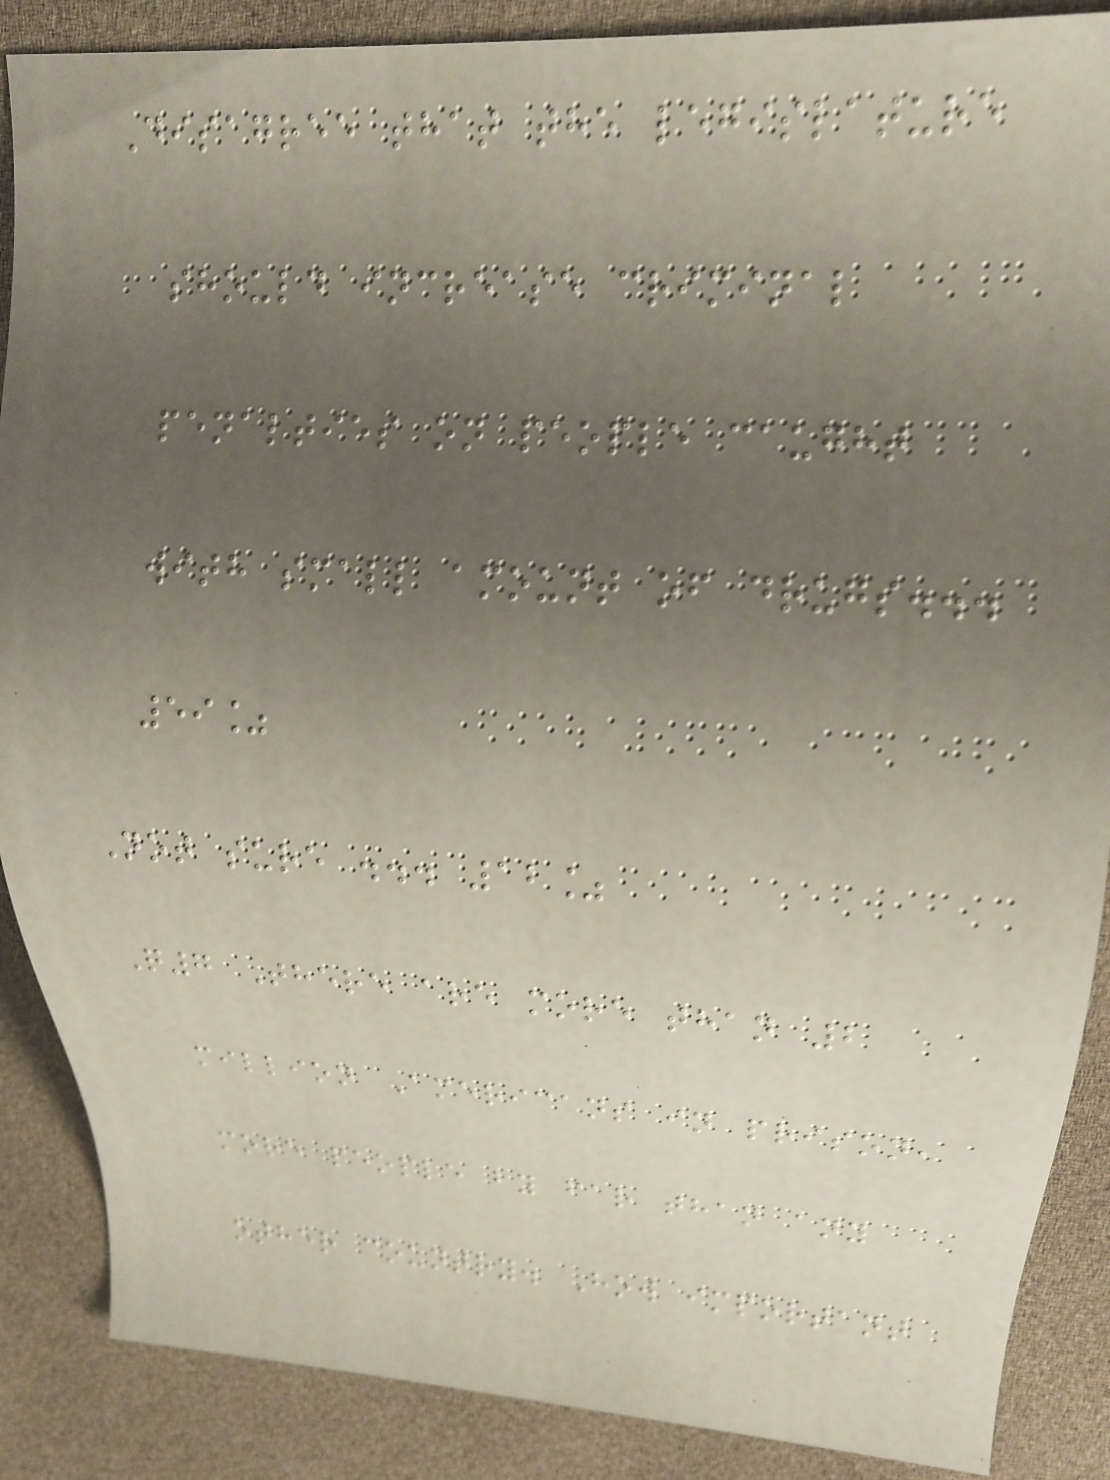Disagree that the legislature
should increase criminal
penalties on people caught
with small amount of drugs...
59%
Not sure ... 12%
Q7 There are more than 2
million Americans in prison,
more people by far than any
other country. How important
